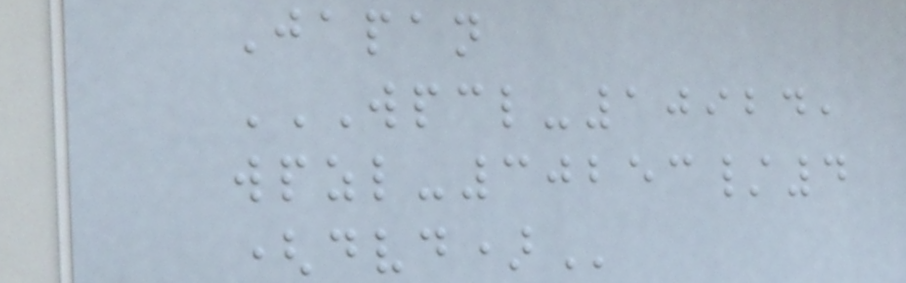Japan
WPCL-10924,
WPZL-30253/4
(DVD)
